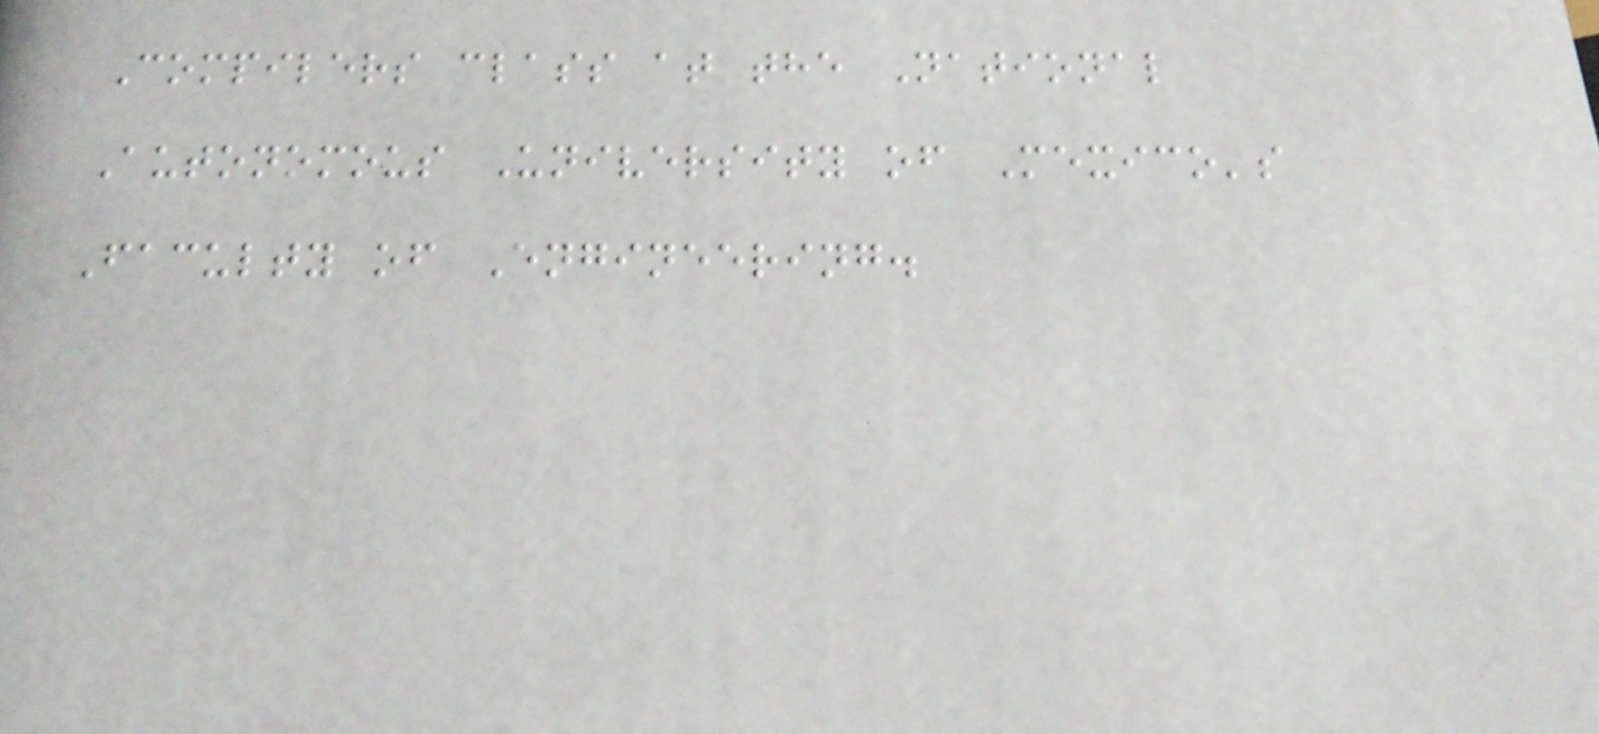Compilers class at the National
Autonomous University of Mexico's
Faculty of Engineering.
